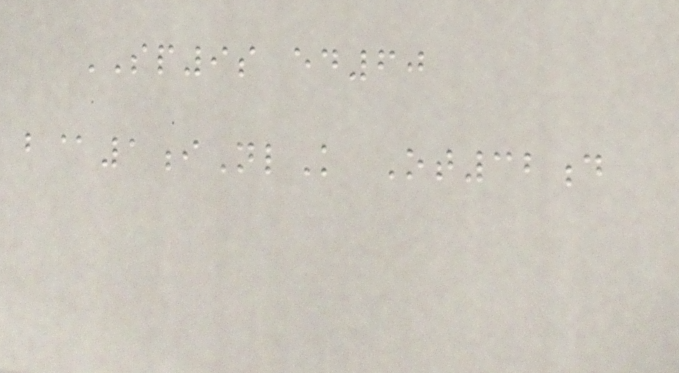SP9s ed60
b@1iNlK Ot32d
